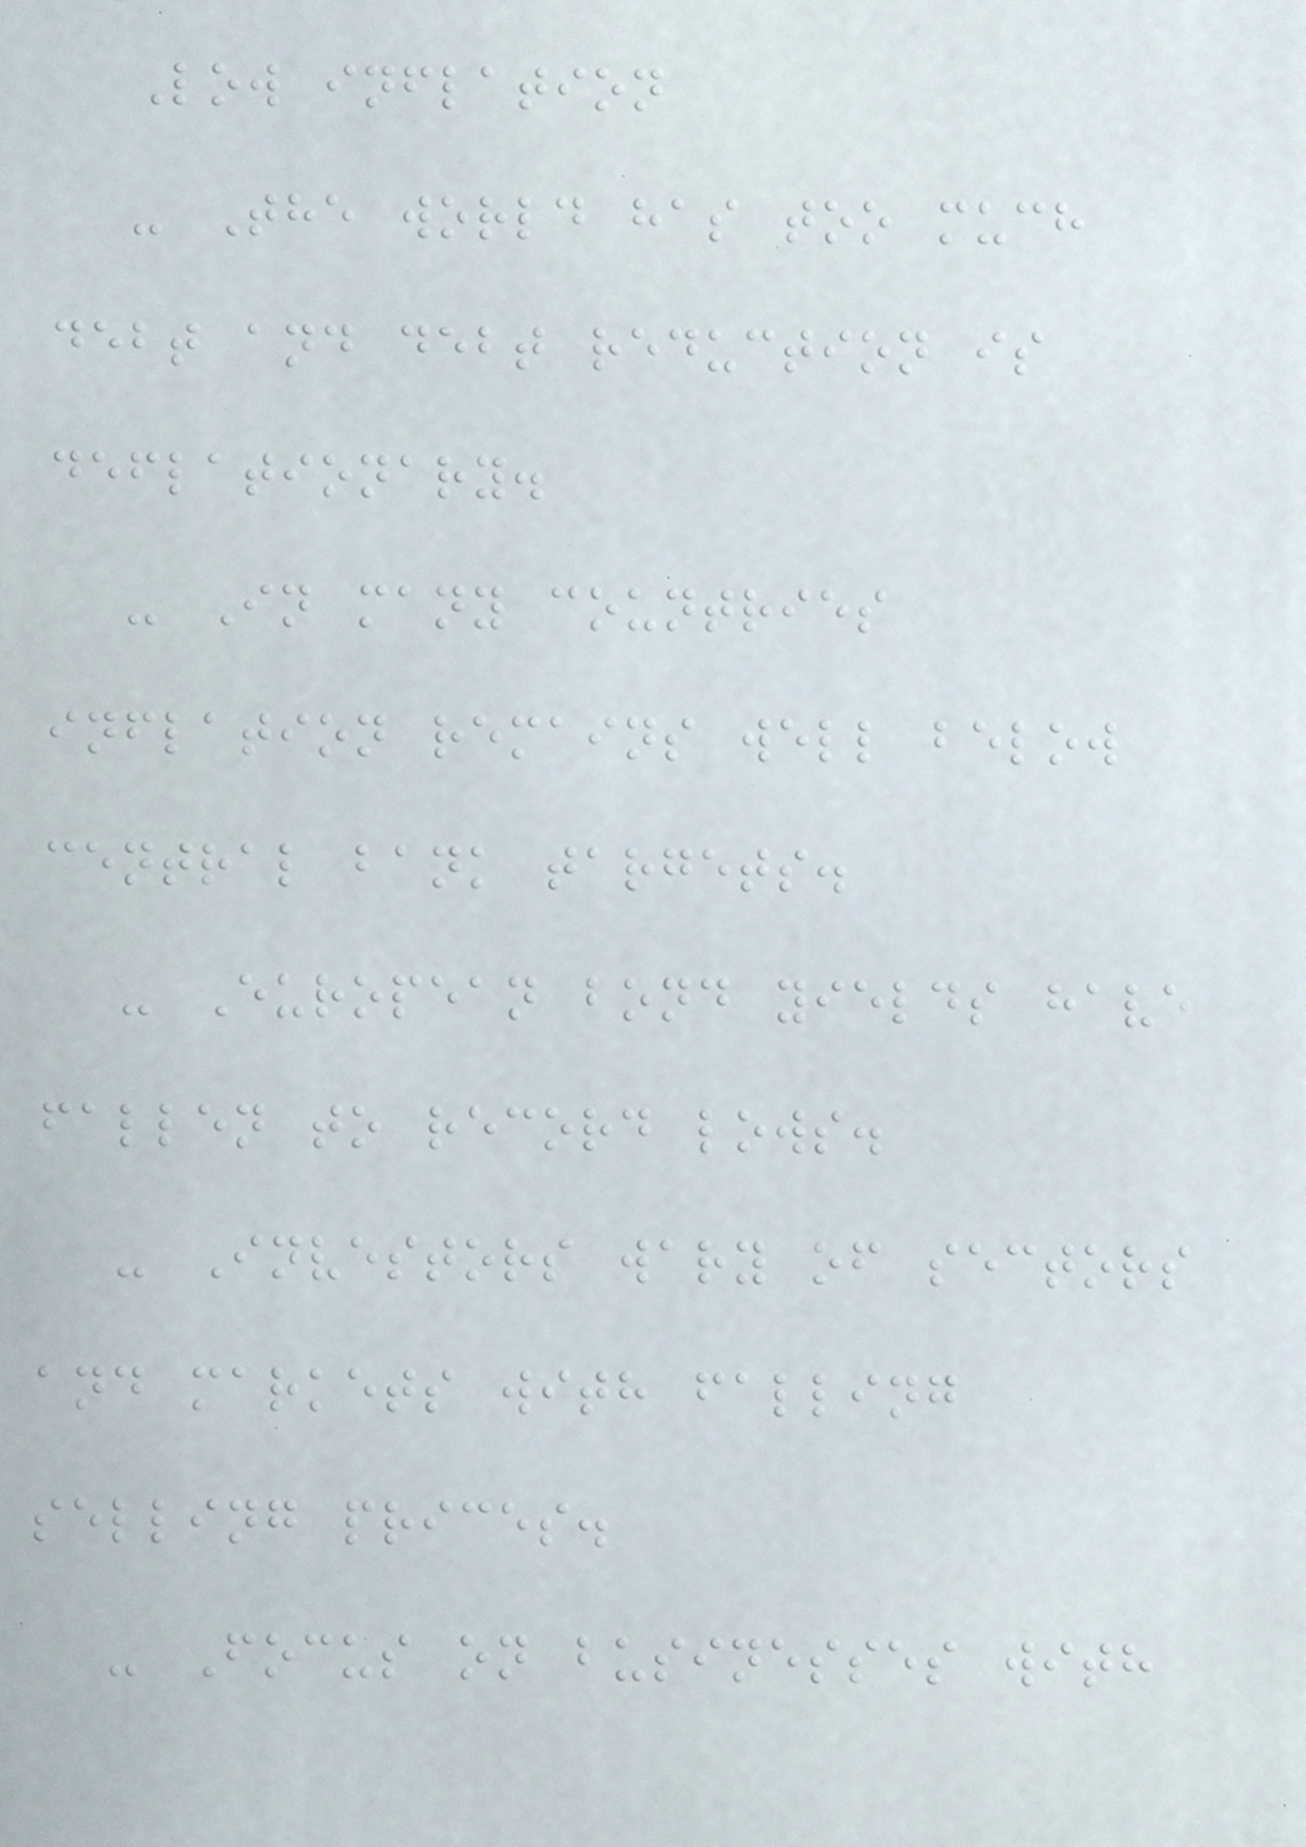Low inflation
- The world has too much
debt and debt reduction is
deflationary.
- In many countries
inflation remains well below
central bank targets.
- European bond yields have
fallen to record lows.
- Investors wary of sectors
and markets with falling
selling prices.
- Focus on businesses with
